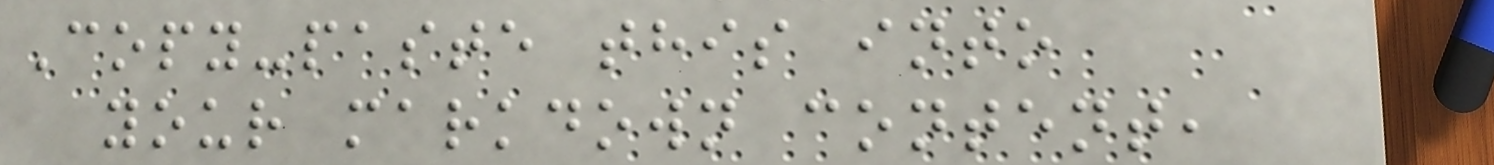Copy-paste this into
your markdown content,
